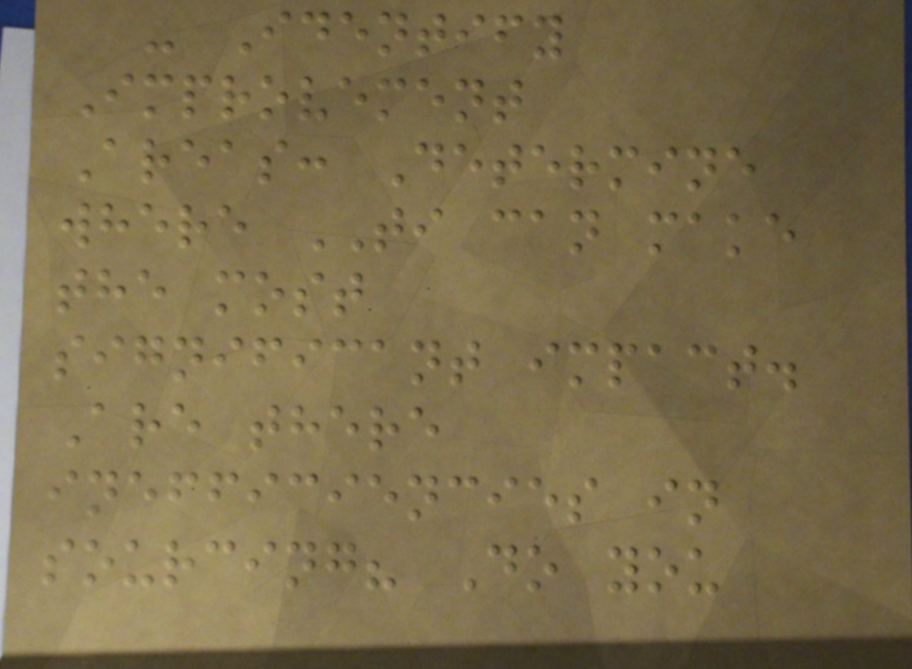- Identify
Improvement
Areas: Determine
where TI can make
the most
significant impact.
Are there
inefficiencies in
sourcing? Do you
